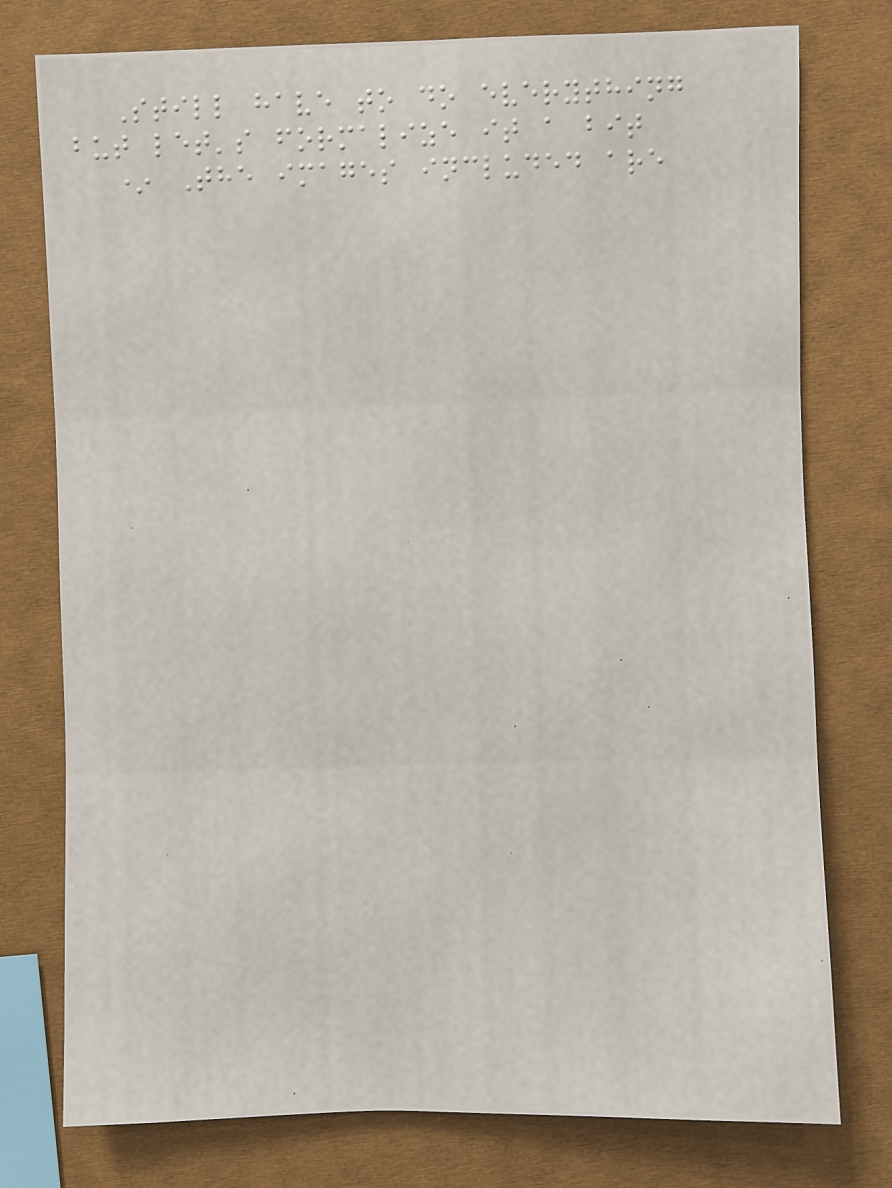Still have to do everything
but let's formalize it a bit
* The images included are
